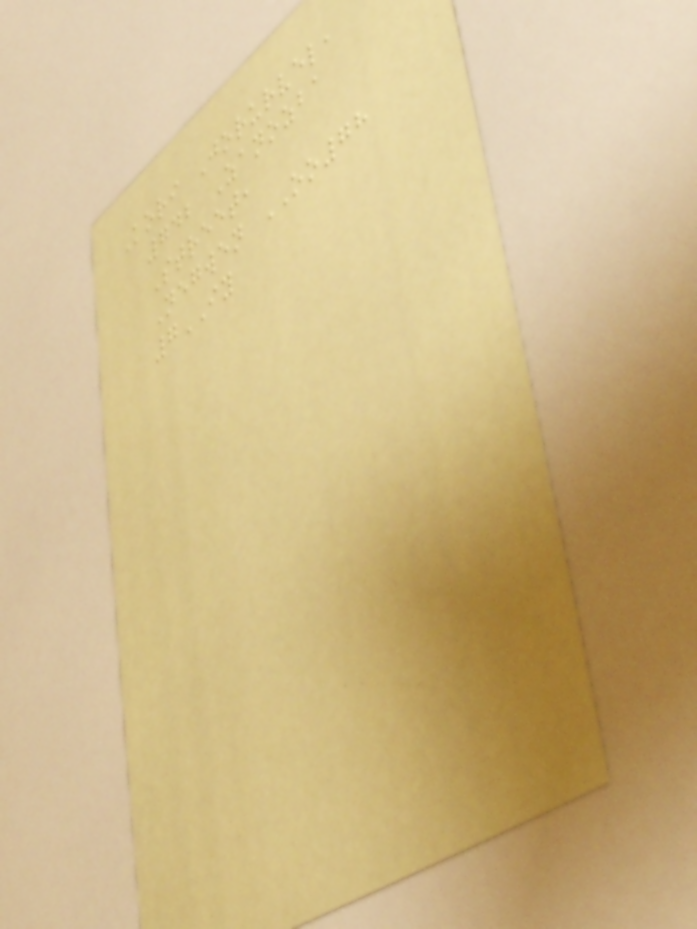Kori Jorurvel,
742 Zanozba
Street,
Negwen OO78
7IY
